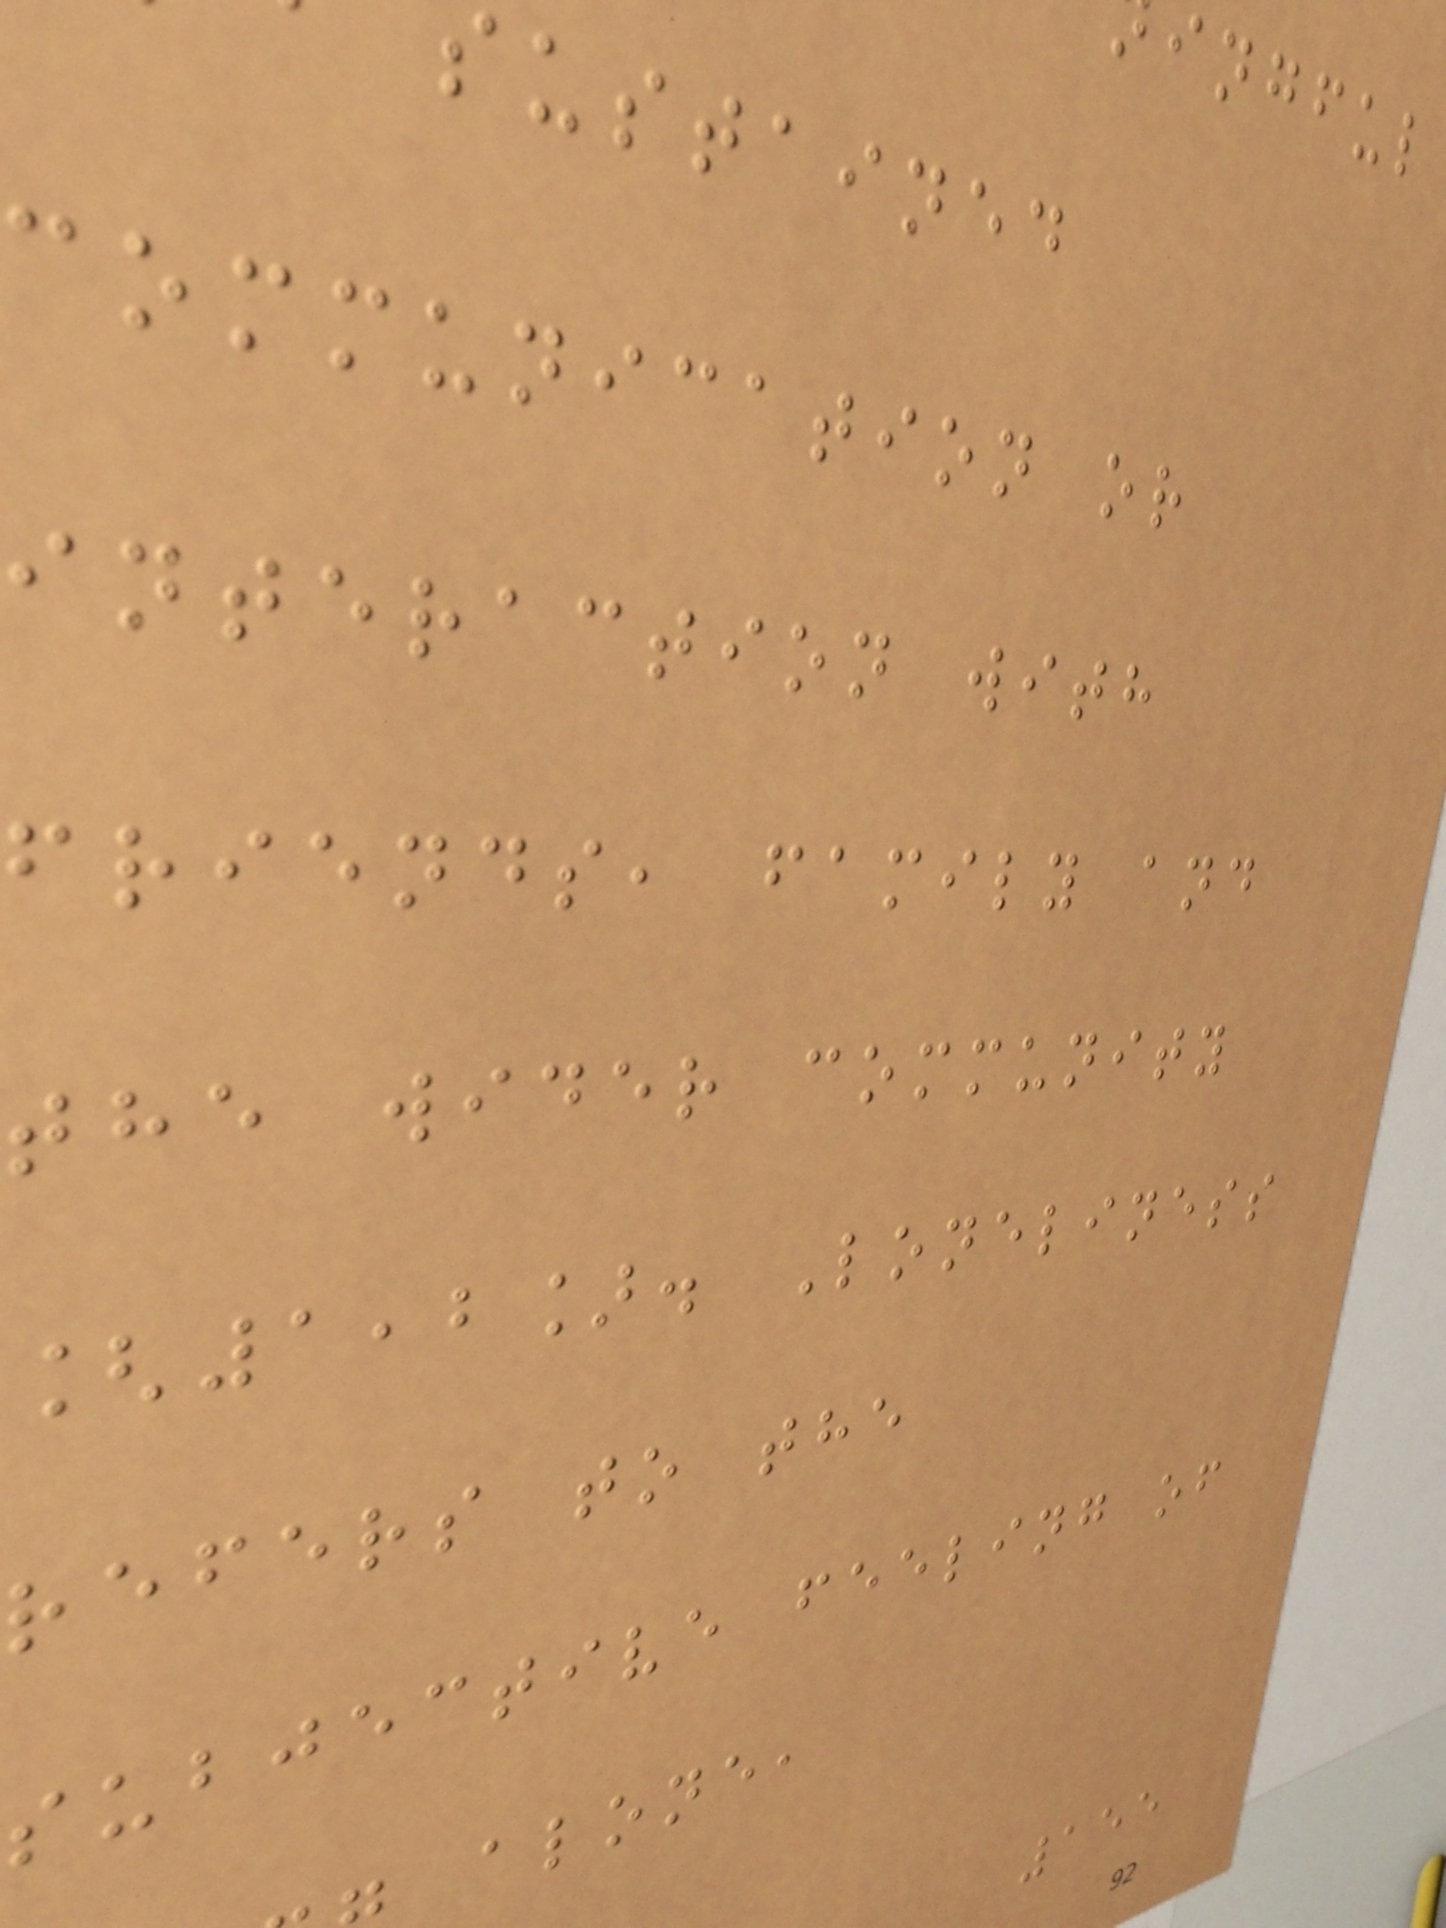ingful
sustained
communication or
interaction with
friends, family and
the wider community
[1,2]. Loneliness
refers to the
subjective feeling of
alone,
155
